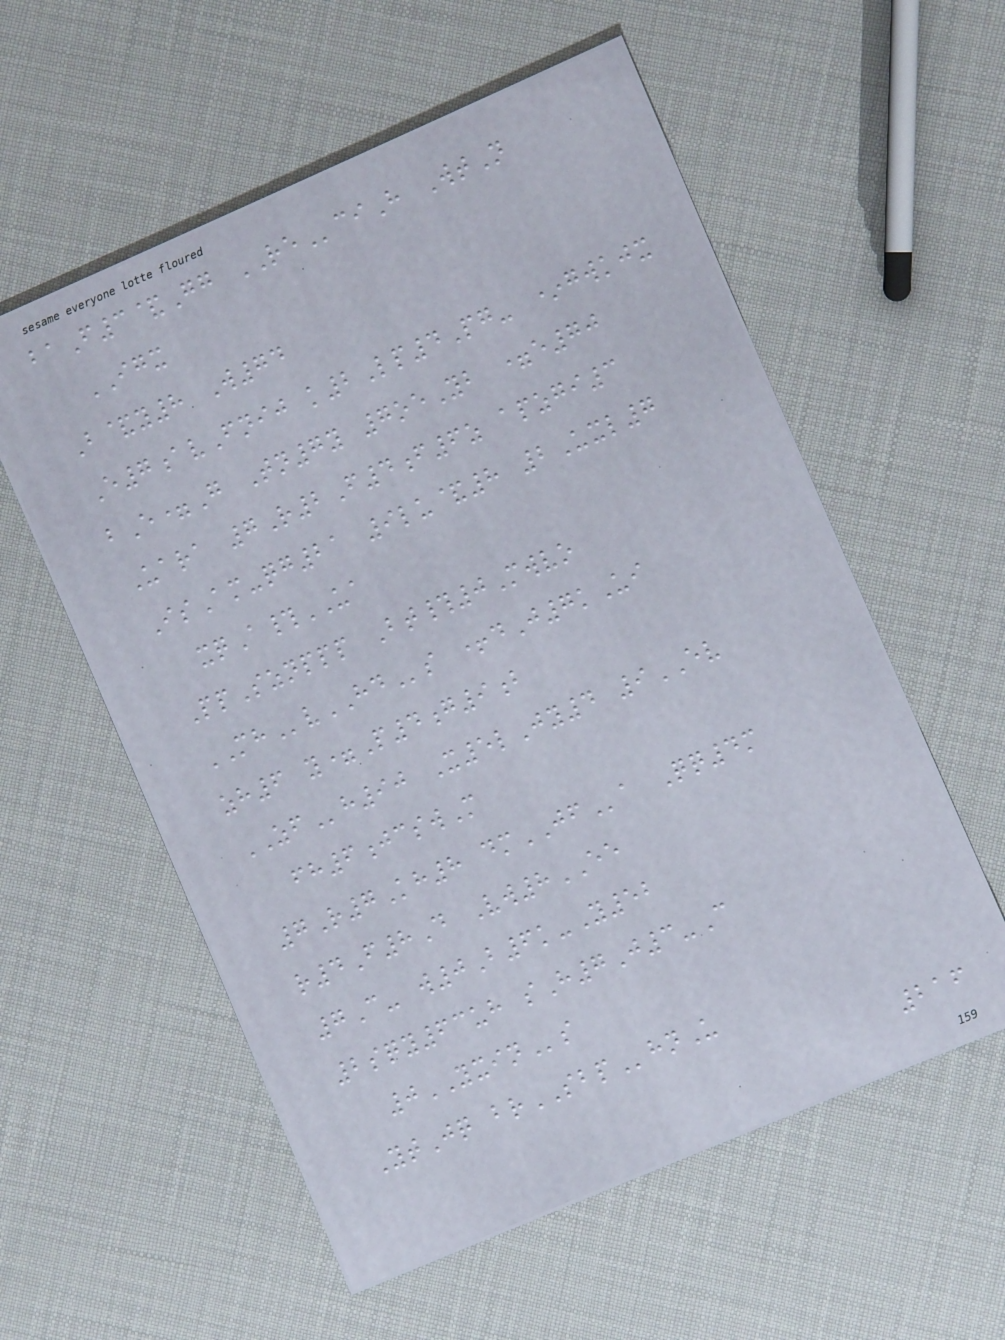baF3&Gg REciH WtN
IGX
B&y8 W74
E7avFnij k2Lp4Pg- *gwkjx
bE=G Tn7y 7oeYb =e70
Uara 7R2F4f6z apzgi3
IsAm-qg21 9lu&8 2Uxl7
xqA#UA
PpSznppp Bt#0Mwvo
MHvHDs +dJ7kUi
zh6 y=P4g9b
ZFh90 X5lJy4 9EV
fh6jcswM
7R7Kh8 dmJFa Qq4m
r4F8D Vw8EE
7C- w0B6k-Y52
2sqy63uh sH7J3-C
0YXINs
YtJq brSBPhnU
216
